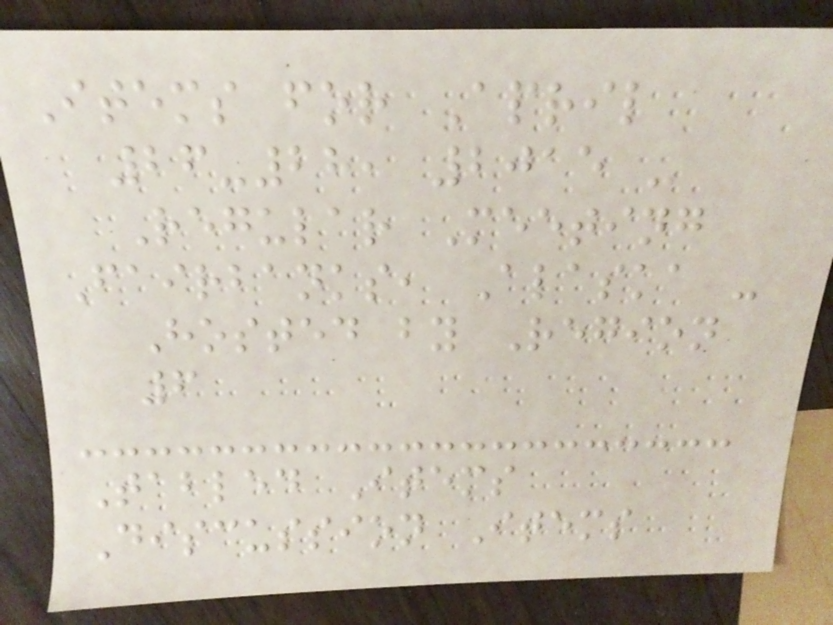Items for April
26-28, 2015 -
Regular Meeting
Fairbanks, Alaska -
Hosted by Region
6
Tabled Items
Discussion Items
